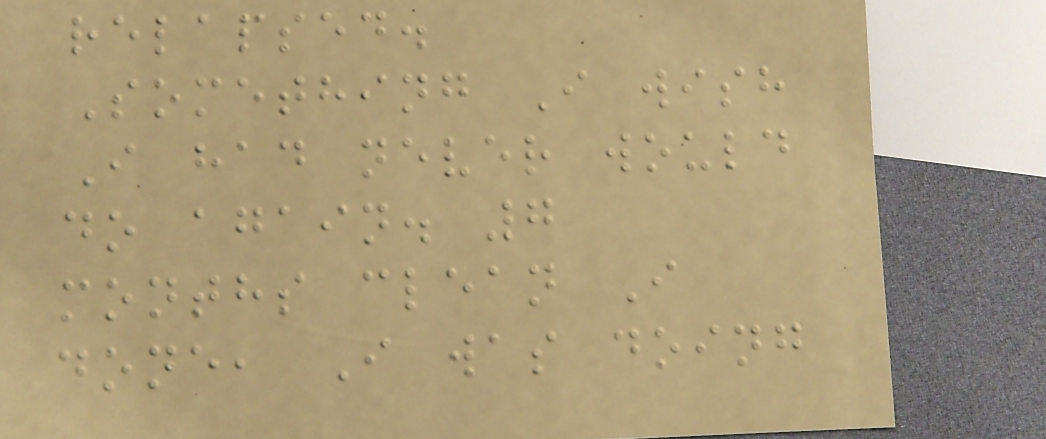relapsed.
Something I wish
I had never would
do again. 7
months clean I
done, I was doing
